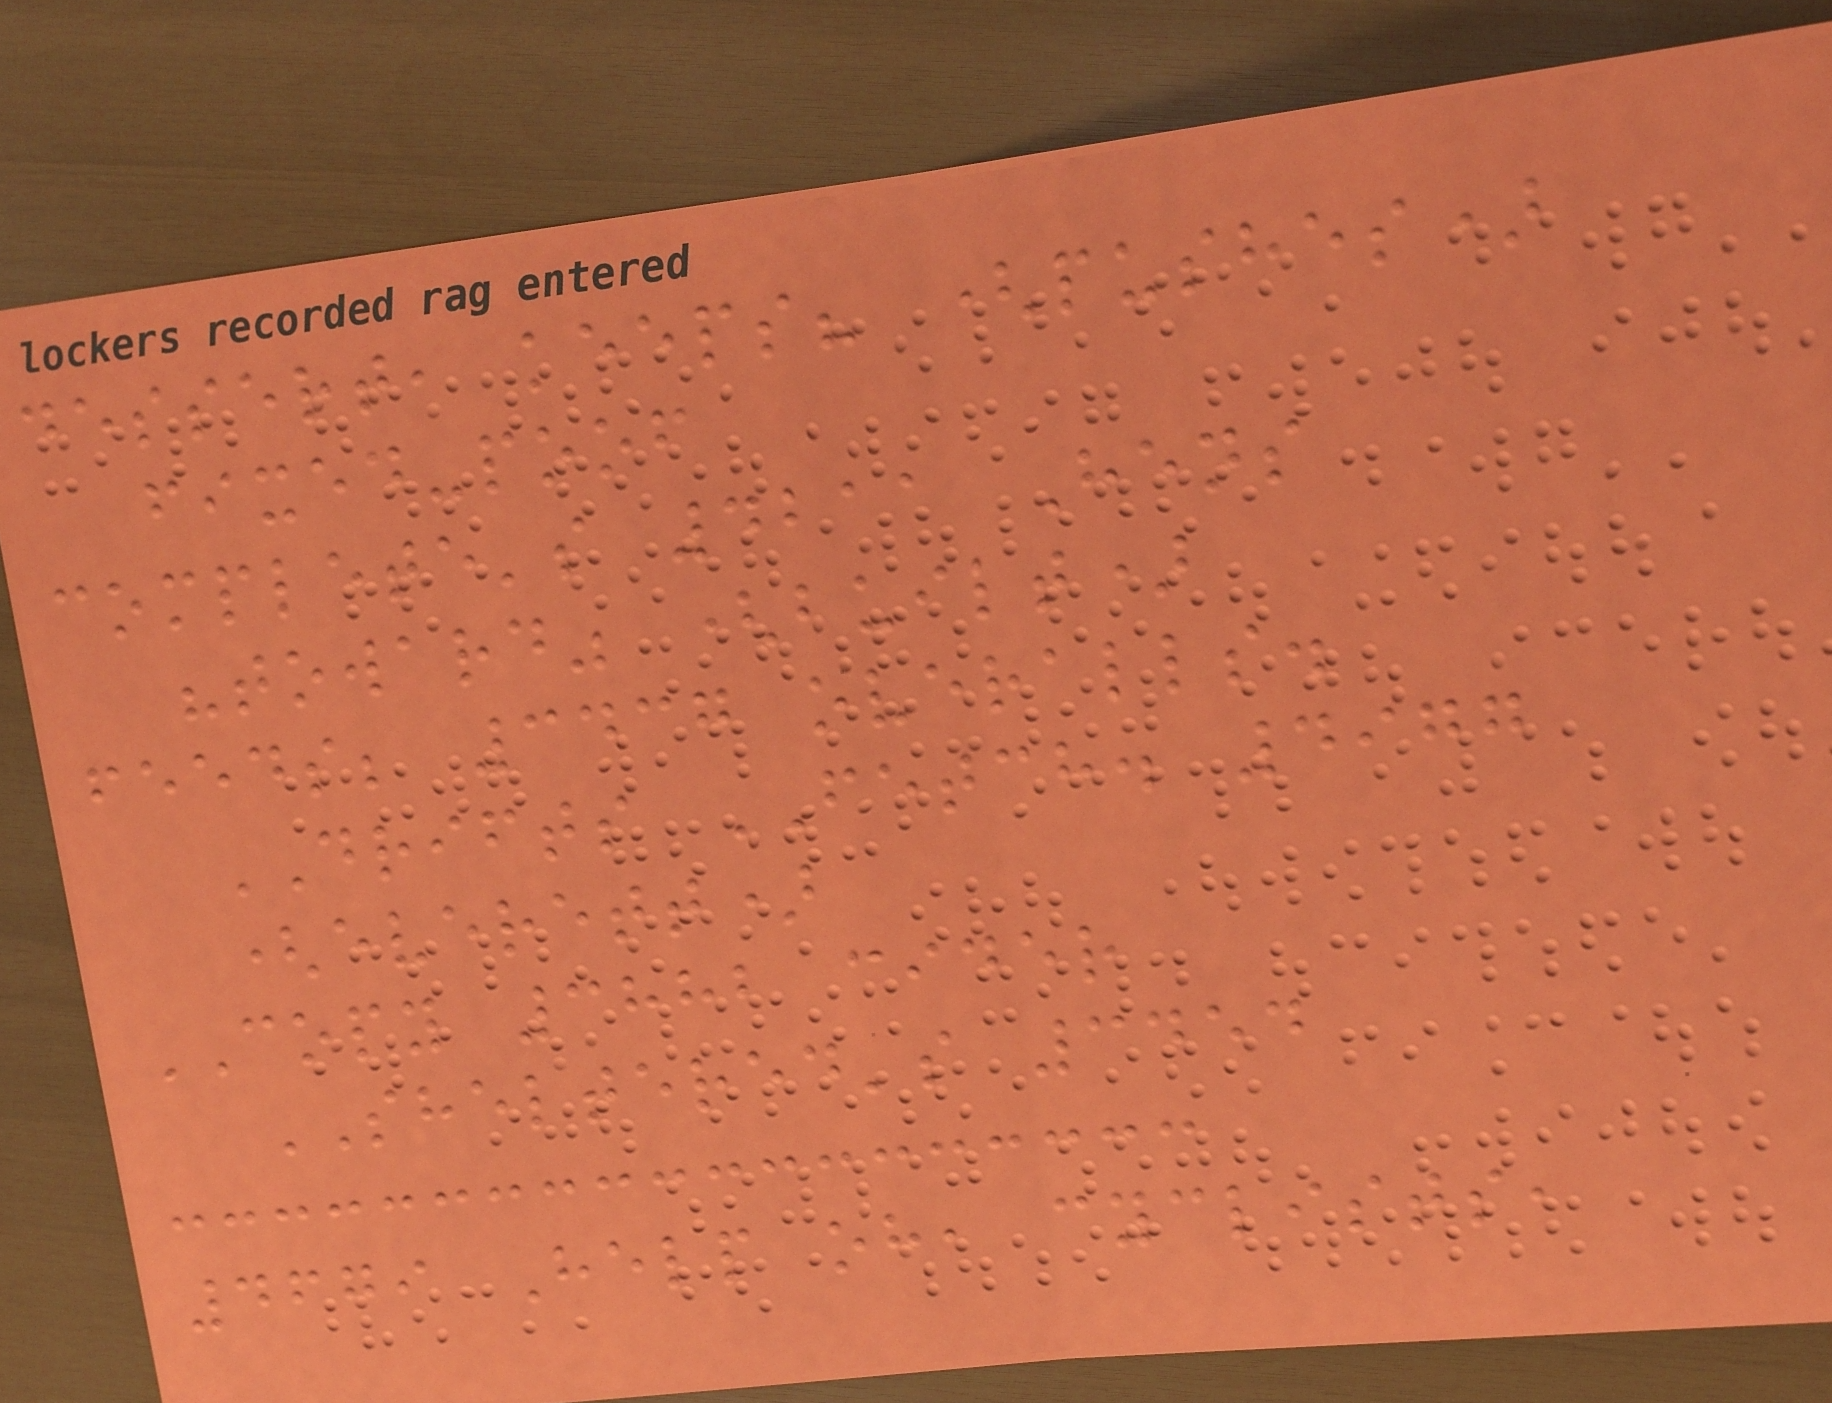dessert, keeps? (pushes)
fixed-poof
complete's 4211 Hens
"toward" (built)
feeds; 3437 overalls.
DRIFTS FETCH. 4977
(everett)
COPY 3882 cider
SHELTERED's 3454
4679 Help oh, cyclists,
